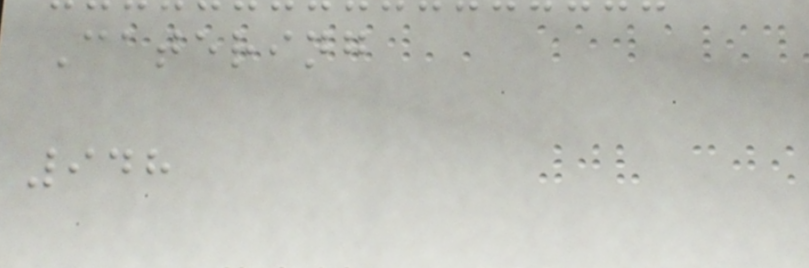Catering
948
